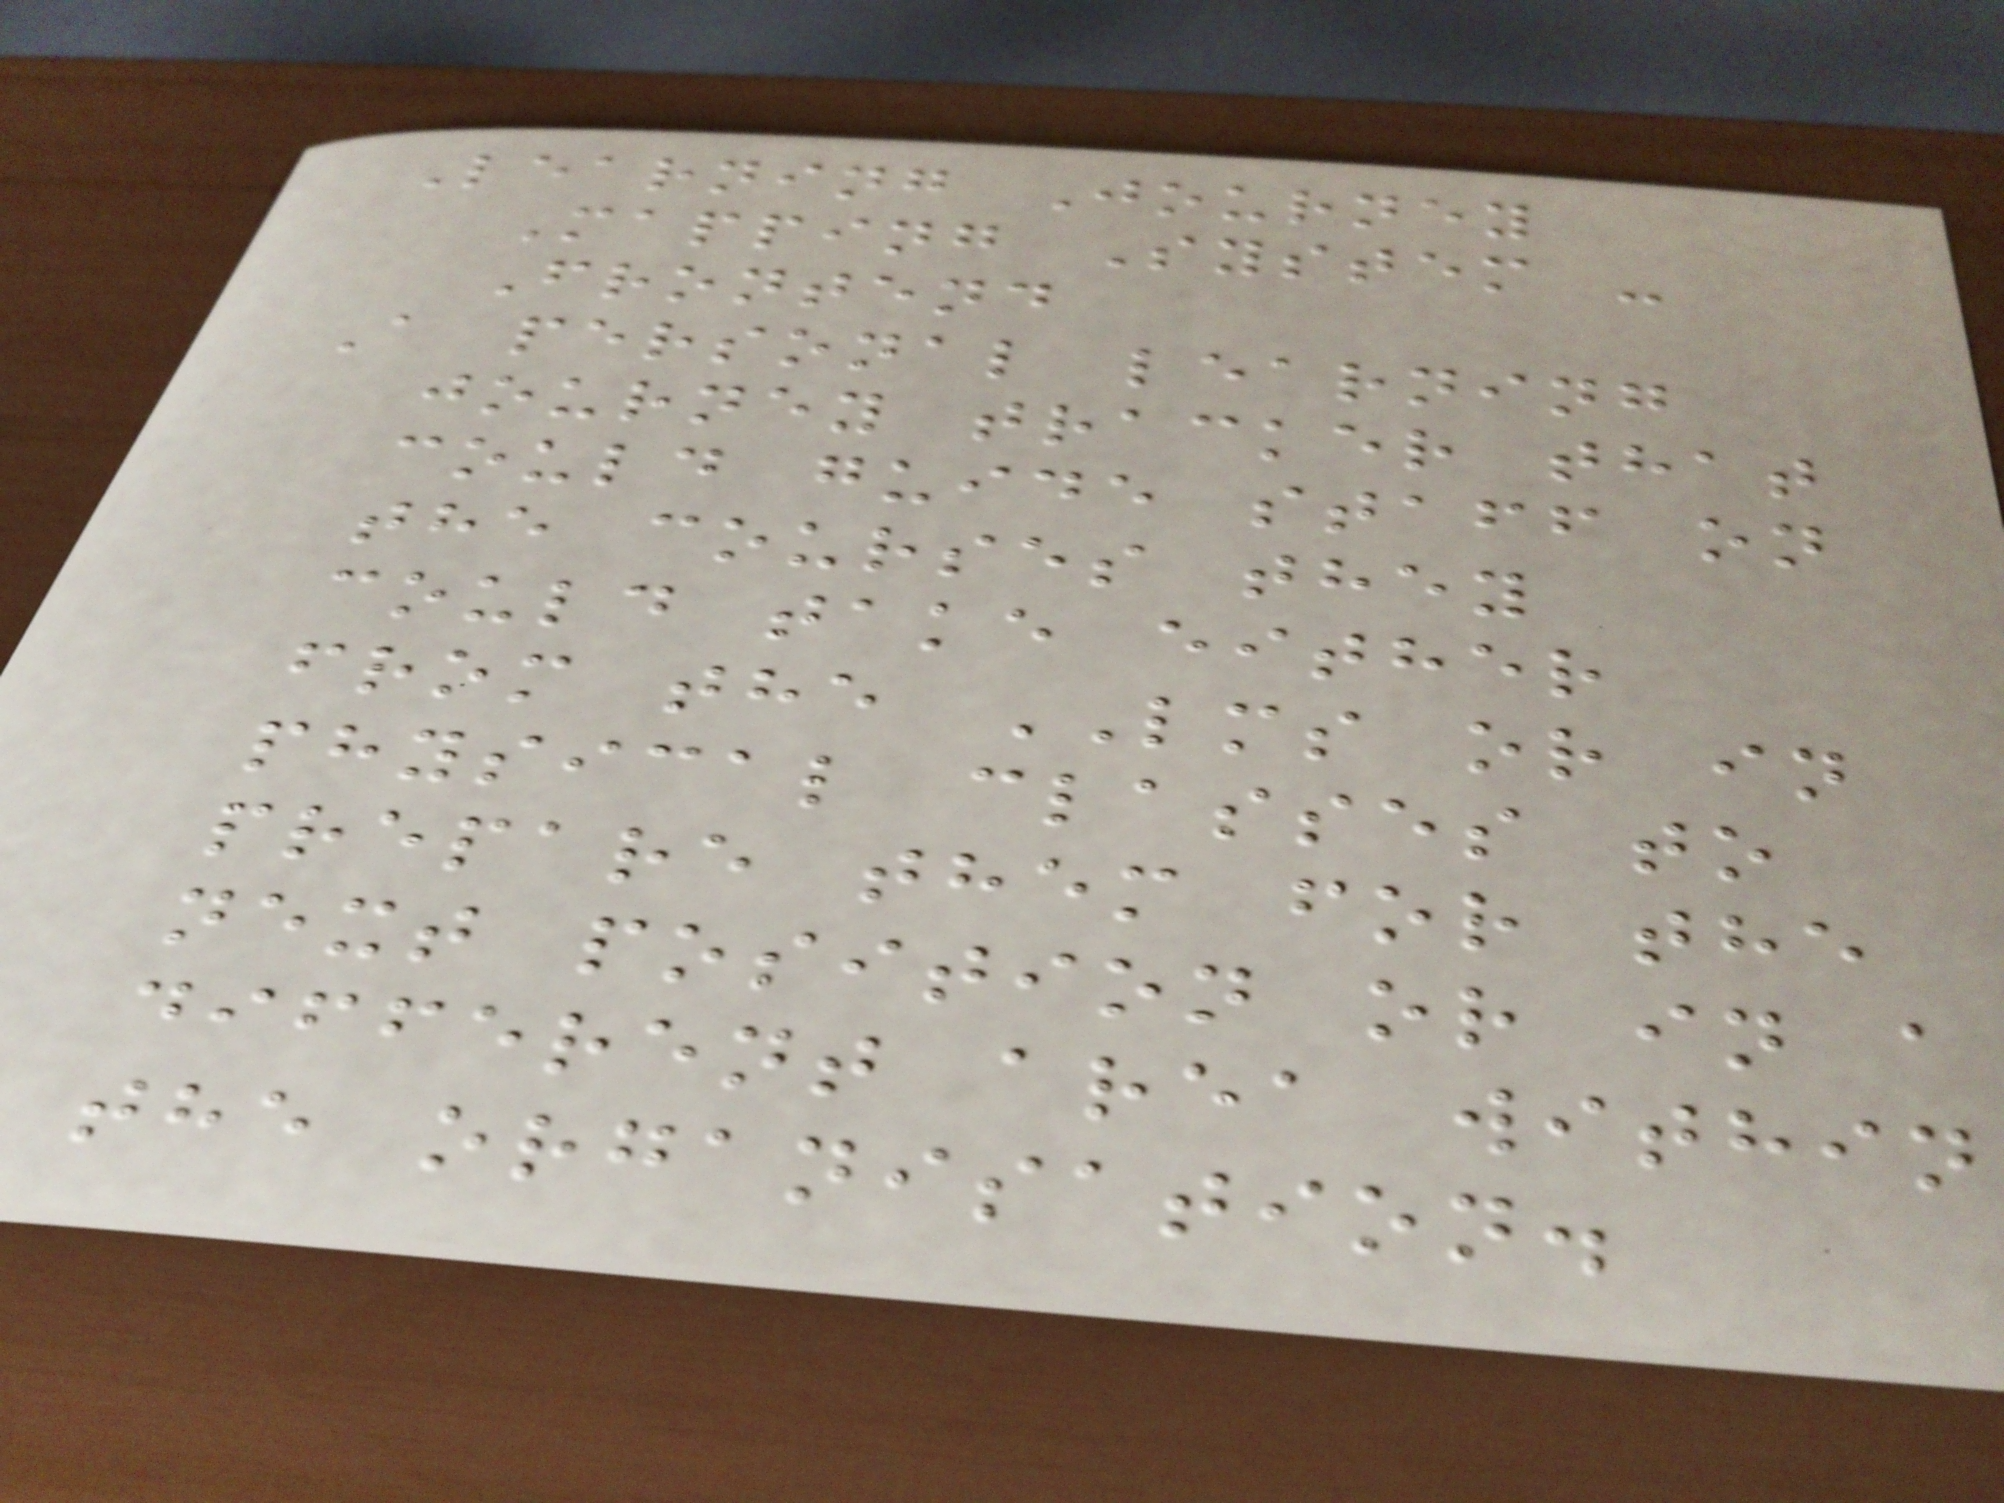Learning Journey
Mapping System -
Frontend
A personal learning
journey tracker that
could guide staff on
the courses they
could take either
from the LMS or in
physical classes to
prepare them for the
next position or in a
different area within
the organisation.
